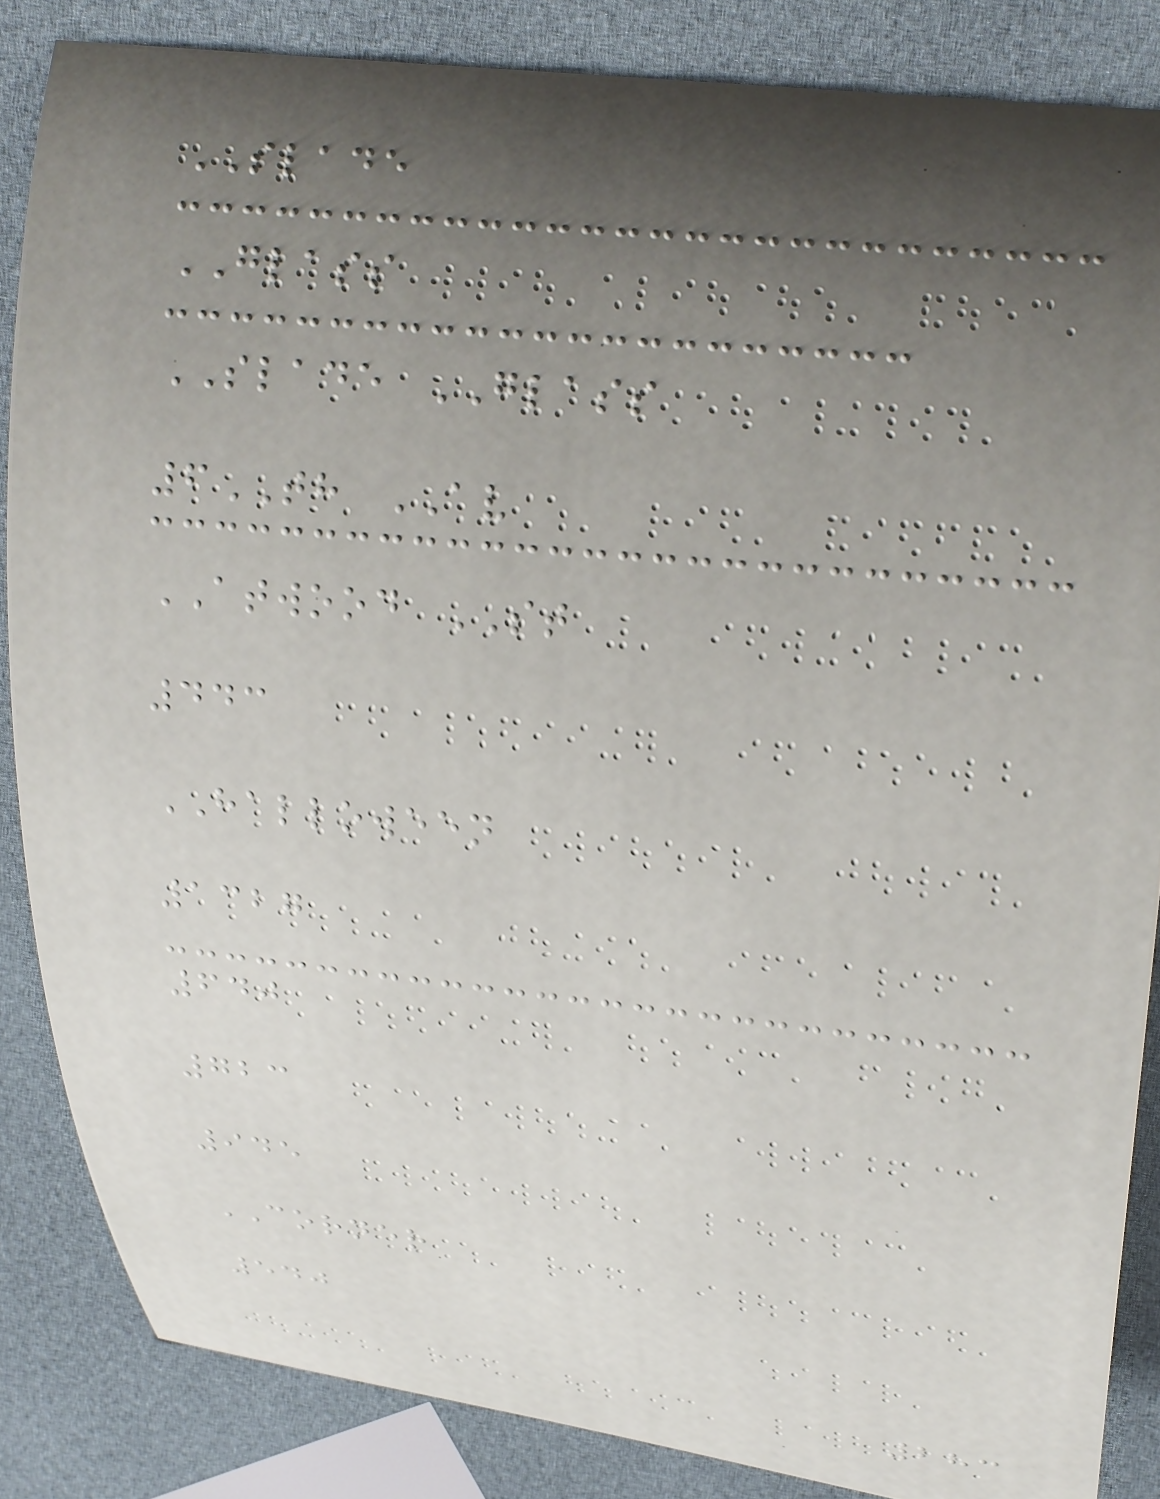SLADE
GLASS
SLADE GLASS
6TH AV
ATWOOD ST
443
HALLOWEEN
1327
640
723
945
CORNER
540
283
